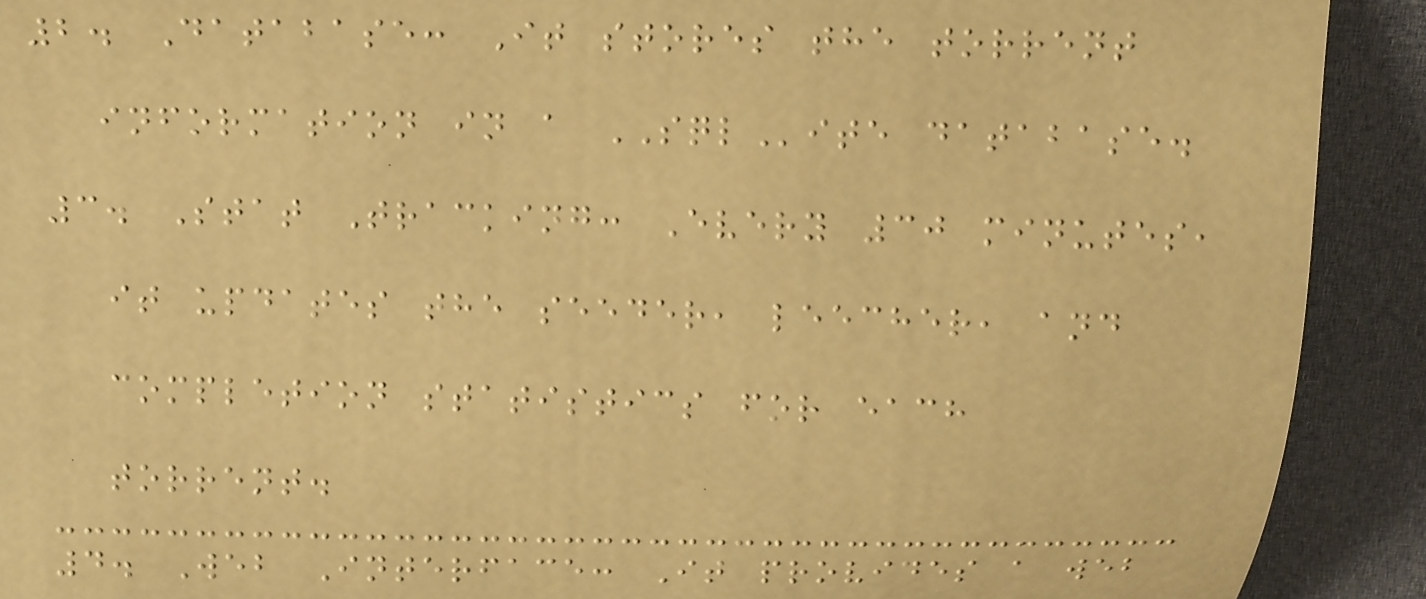2. Database: It stores the torrent
information in a SQLite database.
3. Stat Tracking: Every 30 minutes,
it updates the seeder, leecher, and
completion statistics for each
torrent.
4. Web Interface: It provides a web
